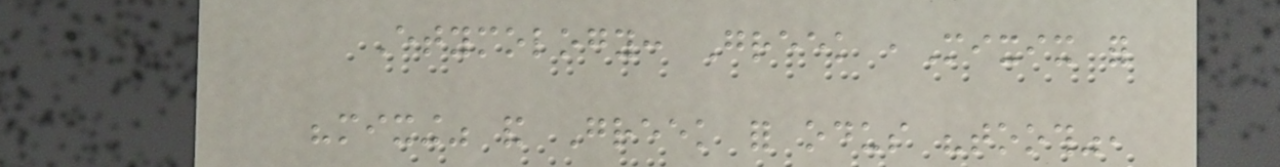Etymology: Greek ,Mixix for
"mixing" and Greek for odus "tooth",
